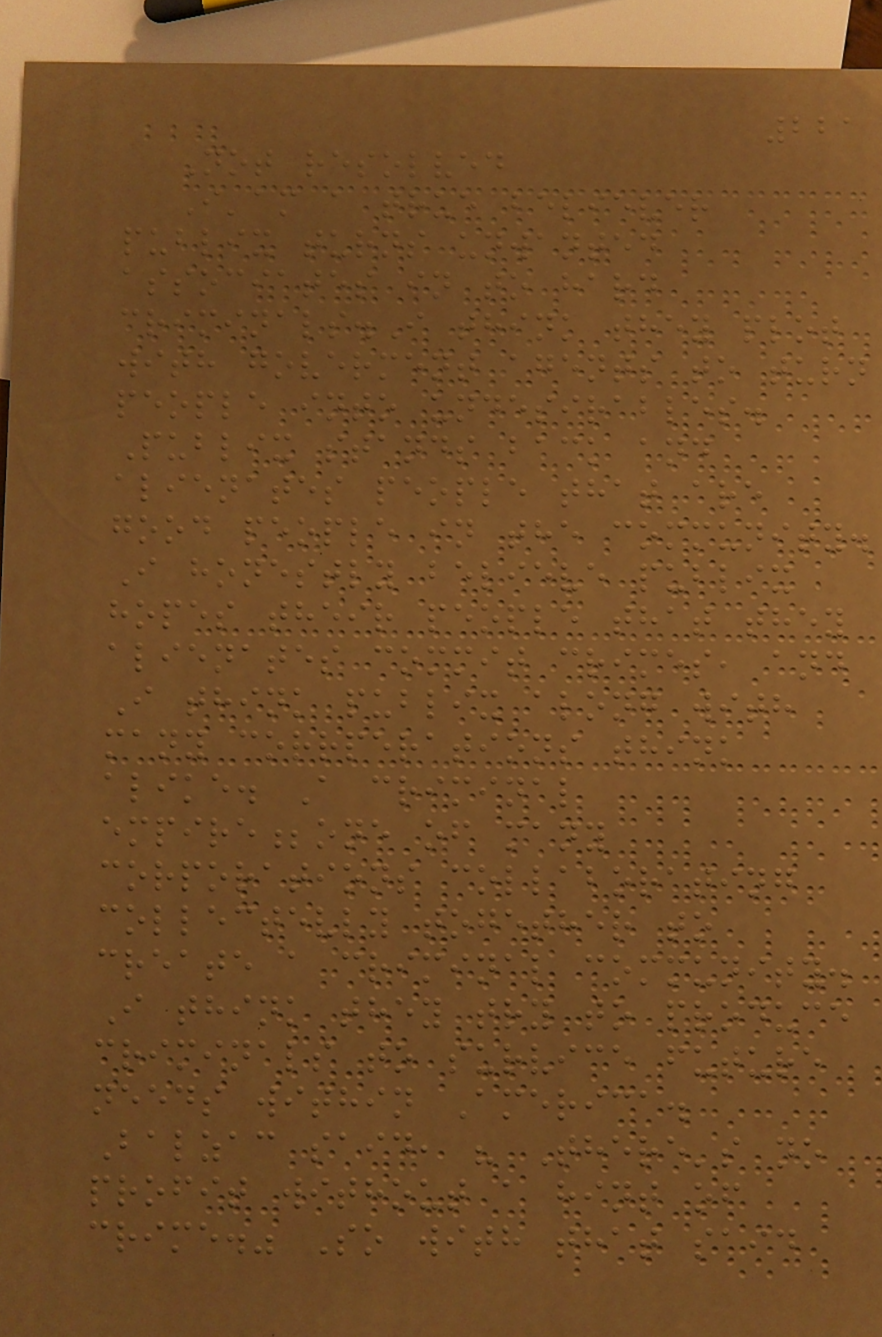221
Not resolved
I'am a true believer
publix turns unwanted
associates in to hard
criminals.I think they plot
with goverment agents to turn
people into undesirables.
Publix stands back and
alienates people that are
good people in the community.
I honestly believe publix
hopes their people that they
alienates commit crimes, and
I think publix along with
many corrperations think
alike. A criminal
empire;one of many
corporations collaborating
collectevly together to
create a criminal community.
I think they try to produce
criminals to survice future
needs within America.
Balzac said, " There's no
profit without a hint of
crime." So with that said
